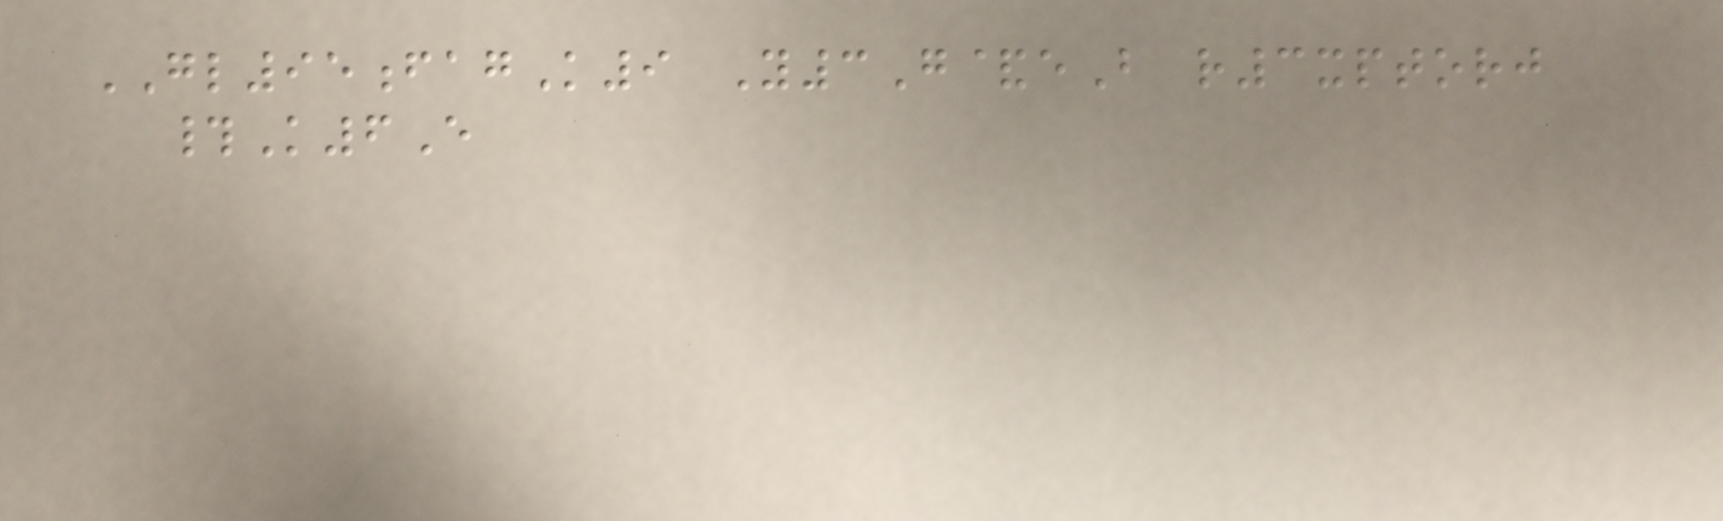GL95fagK9 Y3G&eB r3xptorj
#K6E
